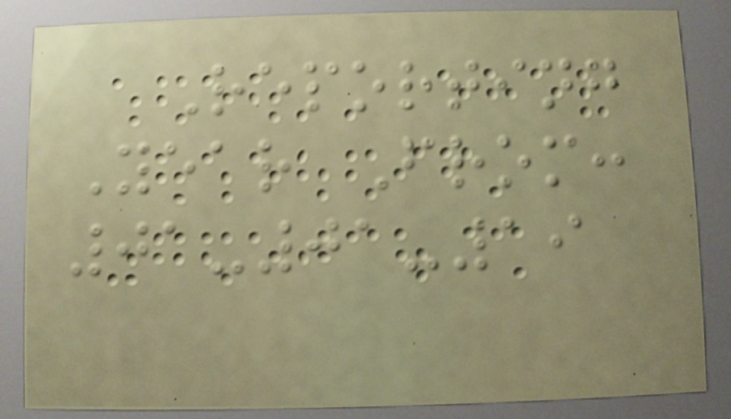Reporting
Year From:
01-01-19
